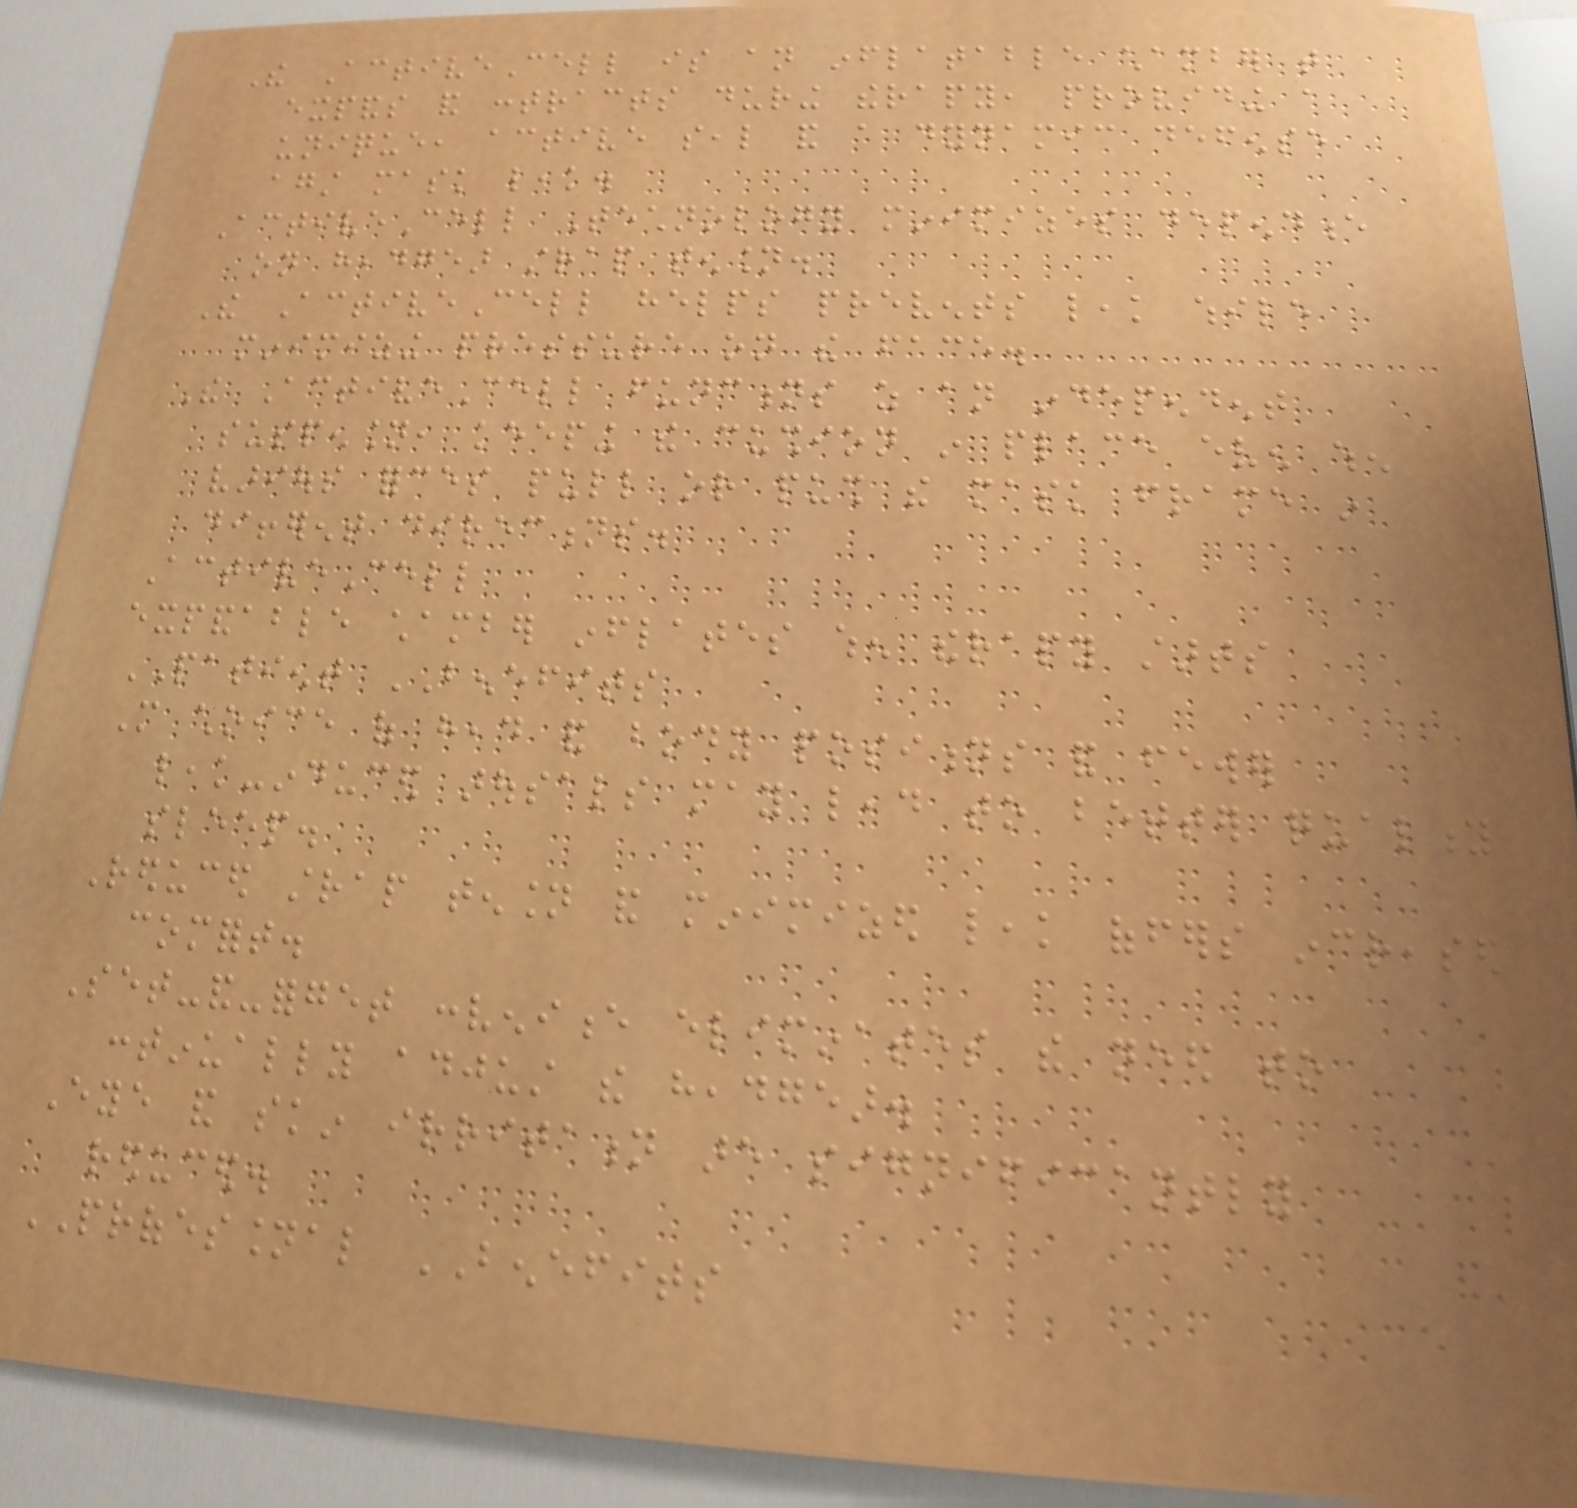The ActiveCell is an inflatable chamber that
expands and contracts during therapy, providing a
unique, active seal and a dynamic defense
against mask leak.
ActiveCell Technology minimizes dependence
on headgear strap tension.
The ActiveCell helps prevents leak while
minimizing pressure on the face.
The ActiveCell functions as an independent
suspension, keeping the cushion in place even when
various forces pull or push the mask frame in
different directions.
ActiveCell
expandable chamber inflates when therapy starts
PATIENT BENEFITS
More choice of head and body positions and fewer
leak-induced arousals may lead to better quality
sleep.
Reduced strap tension and minimized leak offers increased
comfort.
Set-and-forget convenience eliminates the need to
continually adjust the headgear.
Eye and skin irritation are significantly
reduced.
PROFESSIONAL BENEFITS
